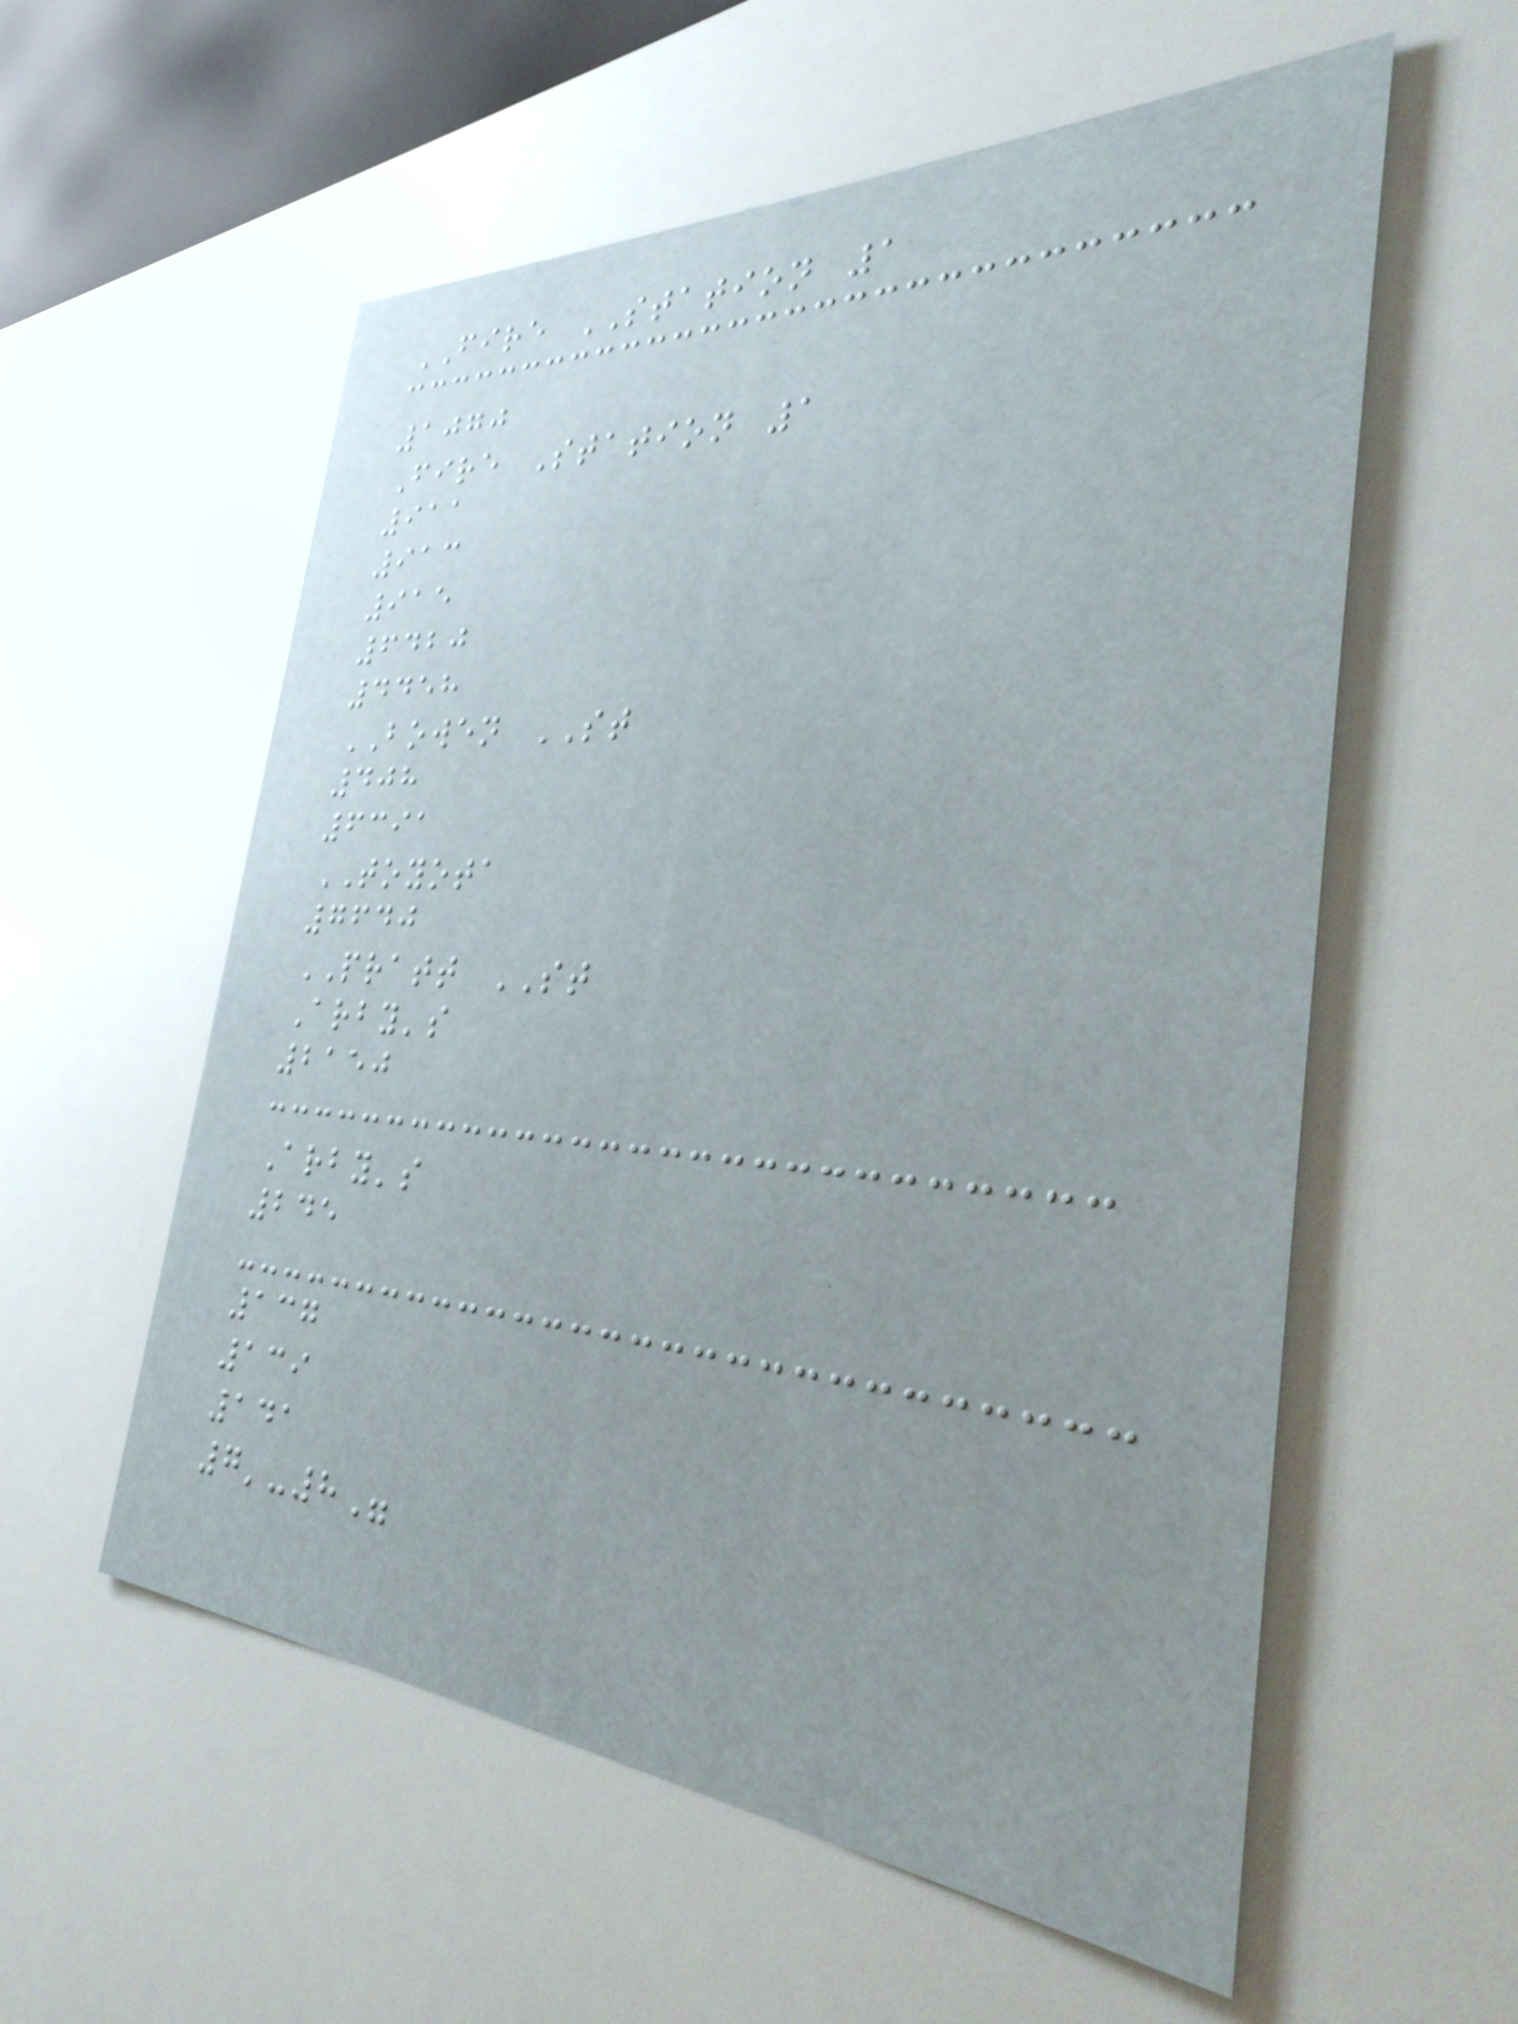FIRE STATION 1
1070
Fire Station 1
911
913
915
6420
4458
BOWEN ST
408
6391
TOYOTA
7640
PRATT ST
Arby's
2150
Arby's
245
137
139
141
7'-8"
